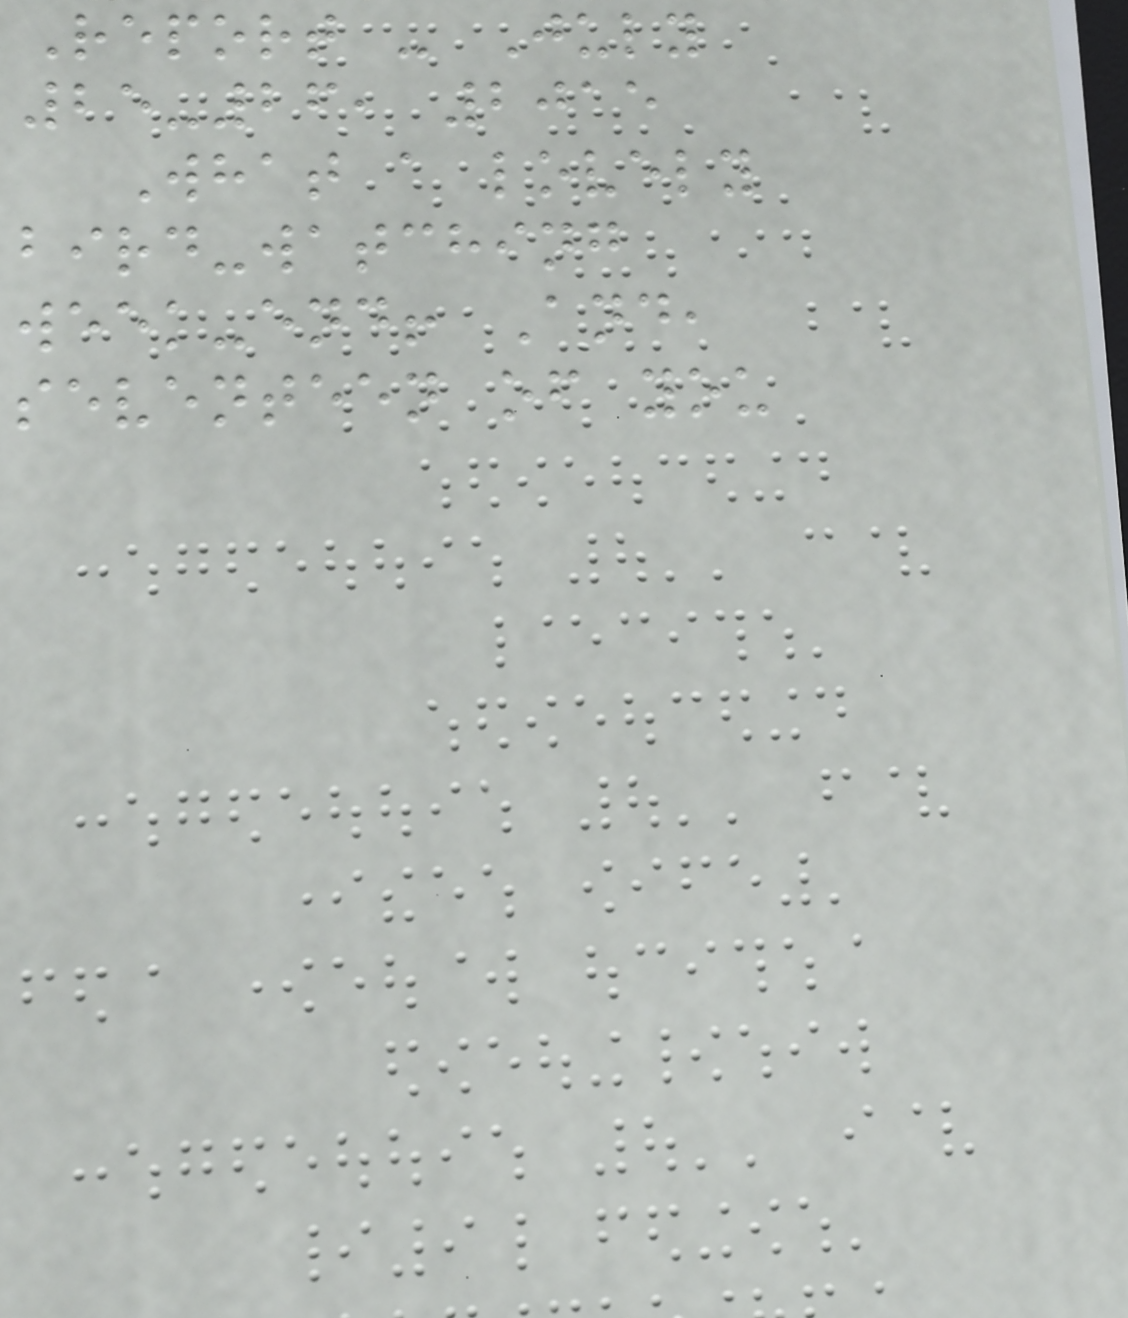Report - July
25-26, 2015
What a lovely
bird-watching
week-end! And,
seventeen of you
